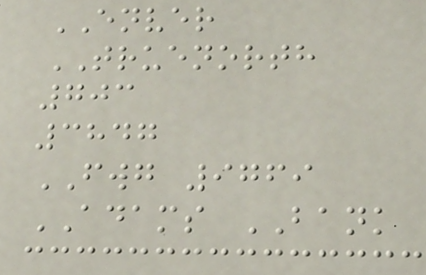ENVER
TRUENORTH
703
3847
FWG 9769
ADAMS BANK
